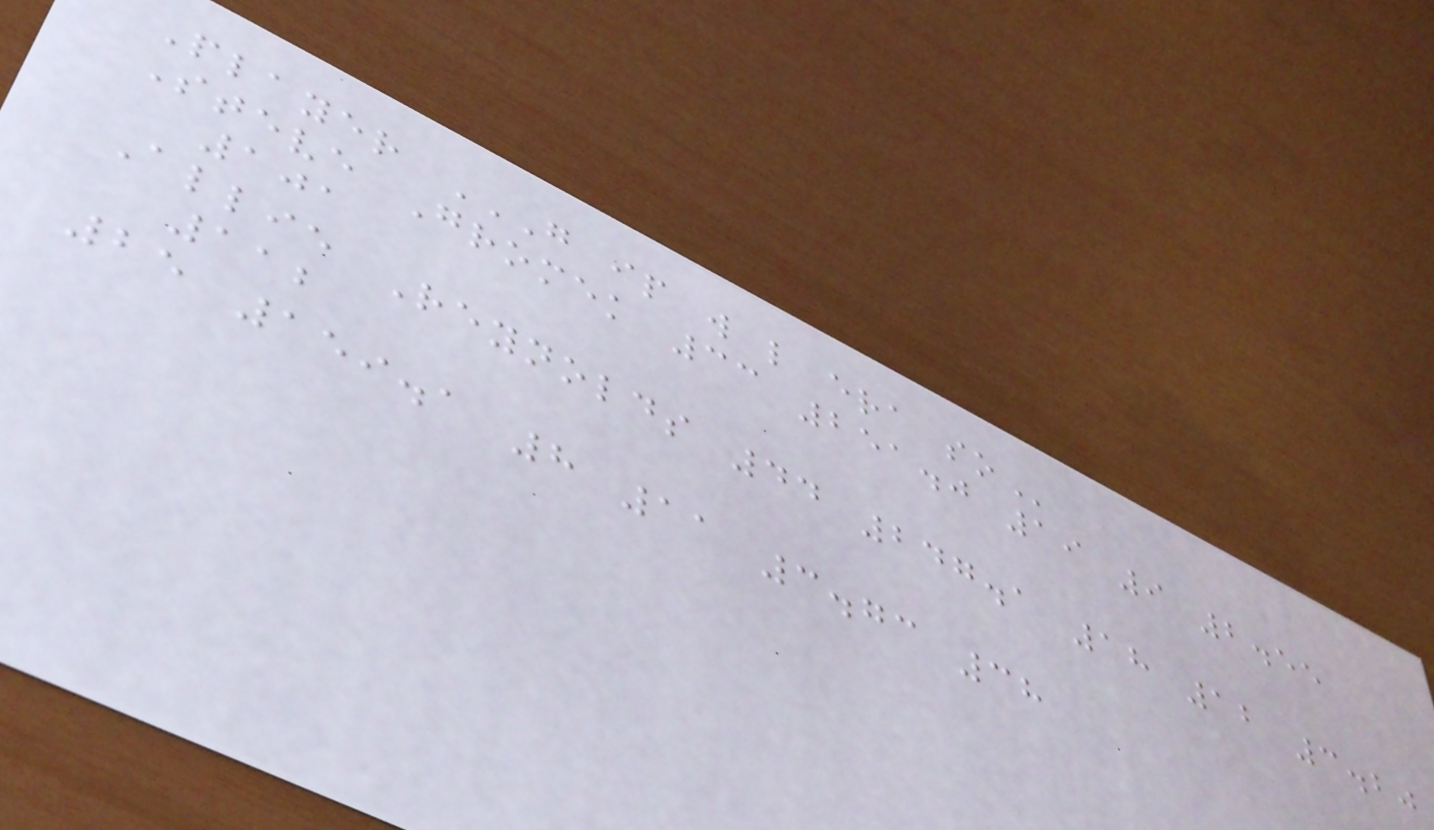Player G IP W L ERA SO
Steve Gromek 33 251.0 19 9 2.55
101
Allie Reynolds 44 247.1 18 12 3.20
112
25 159.1 8 11 3.73 38
